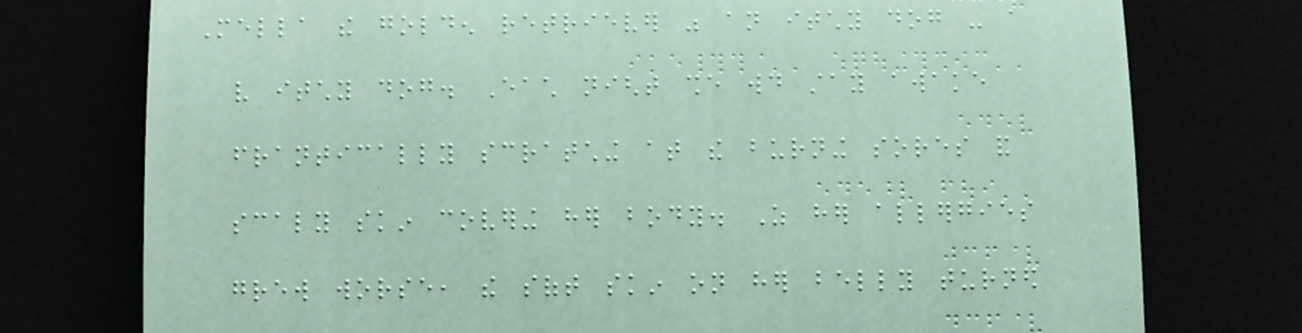Mella the golden retriever was an itchy dog - a
very itchy dog. Each night she would stay awake
frantically scratching at the burning sores and
scaly skin covering her body. As her allergies
grew worse, the soft skin on her belly turned
